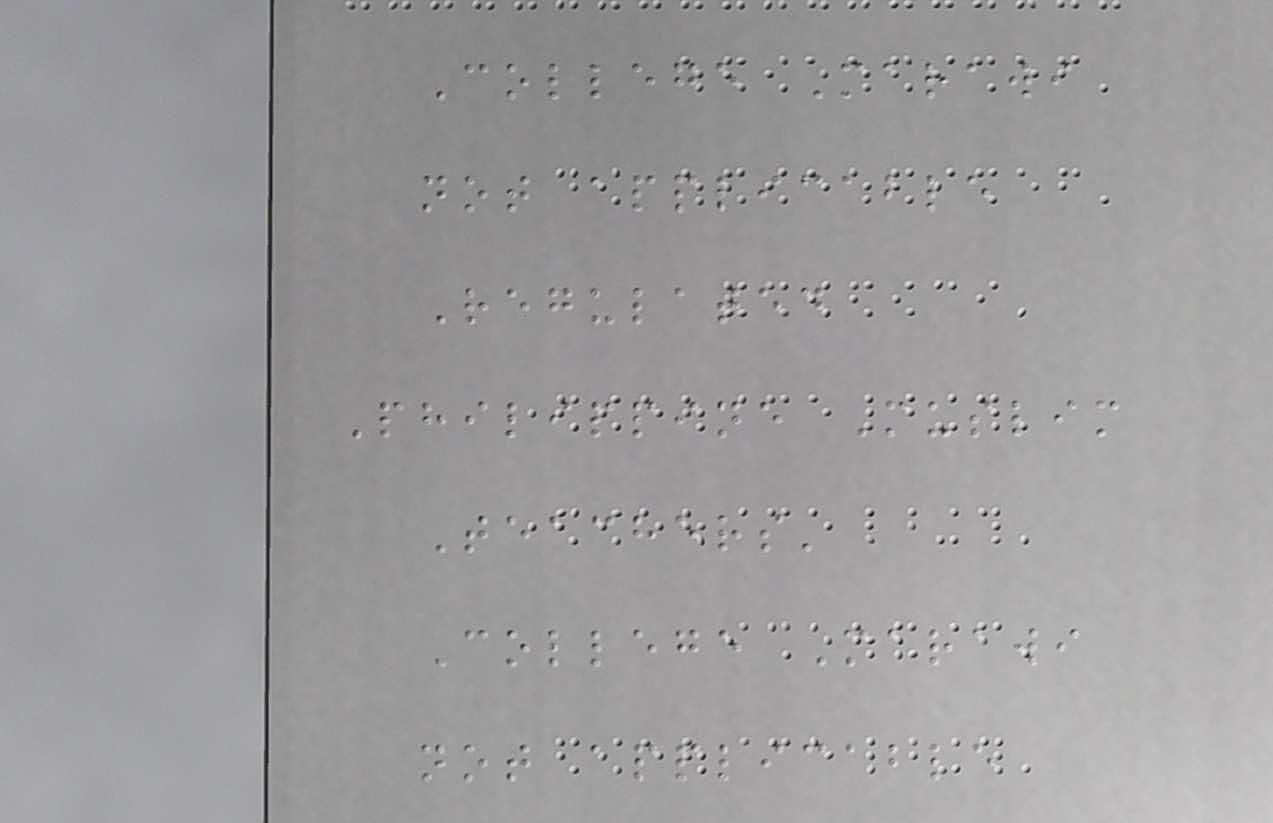College Marawi
not applicable
Regulated
Philippine Muslim
Teachers'
College Marawi
not applicable
